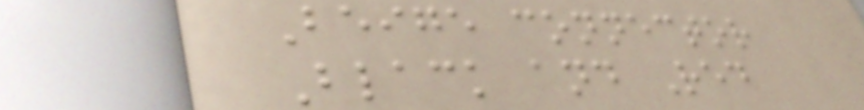Beige connector
Black and Red
